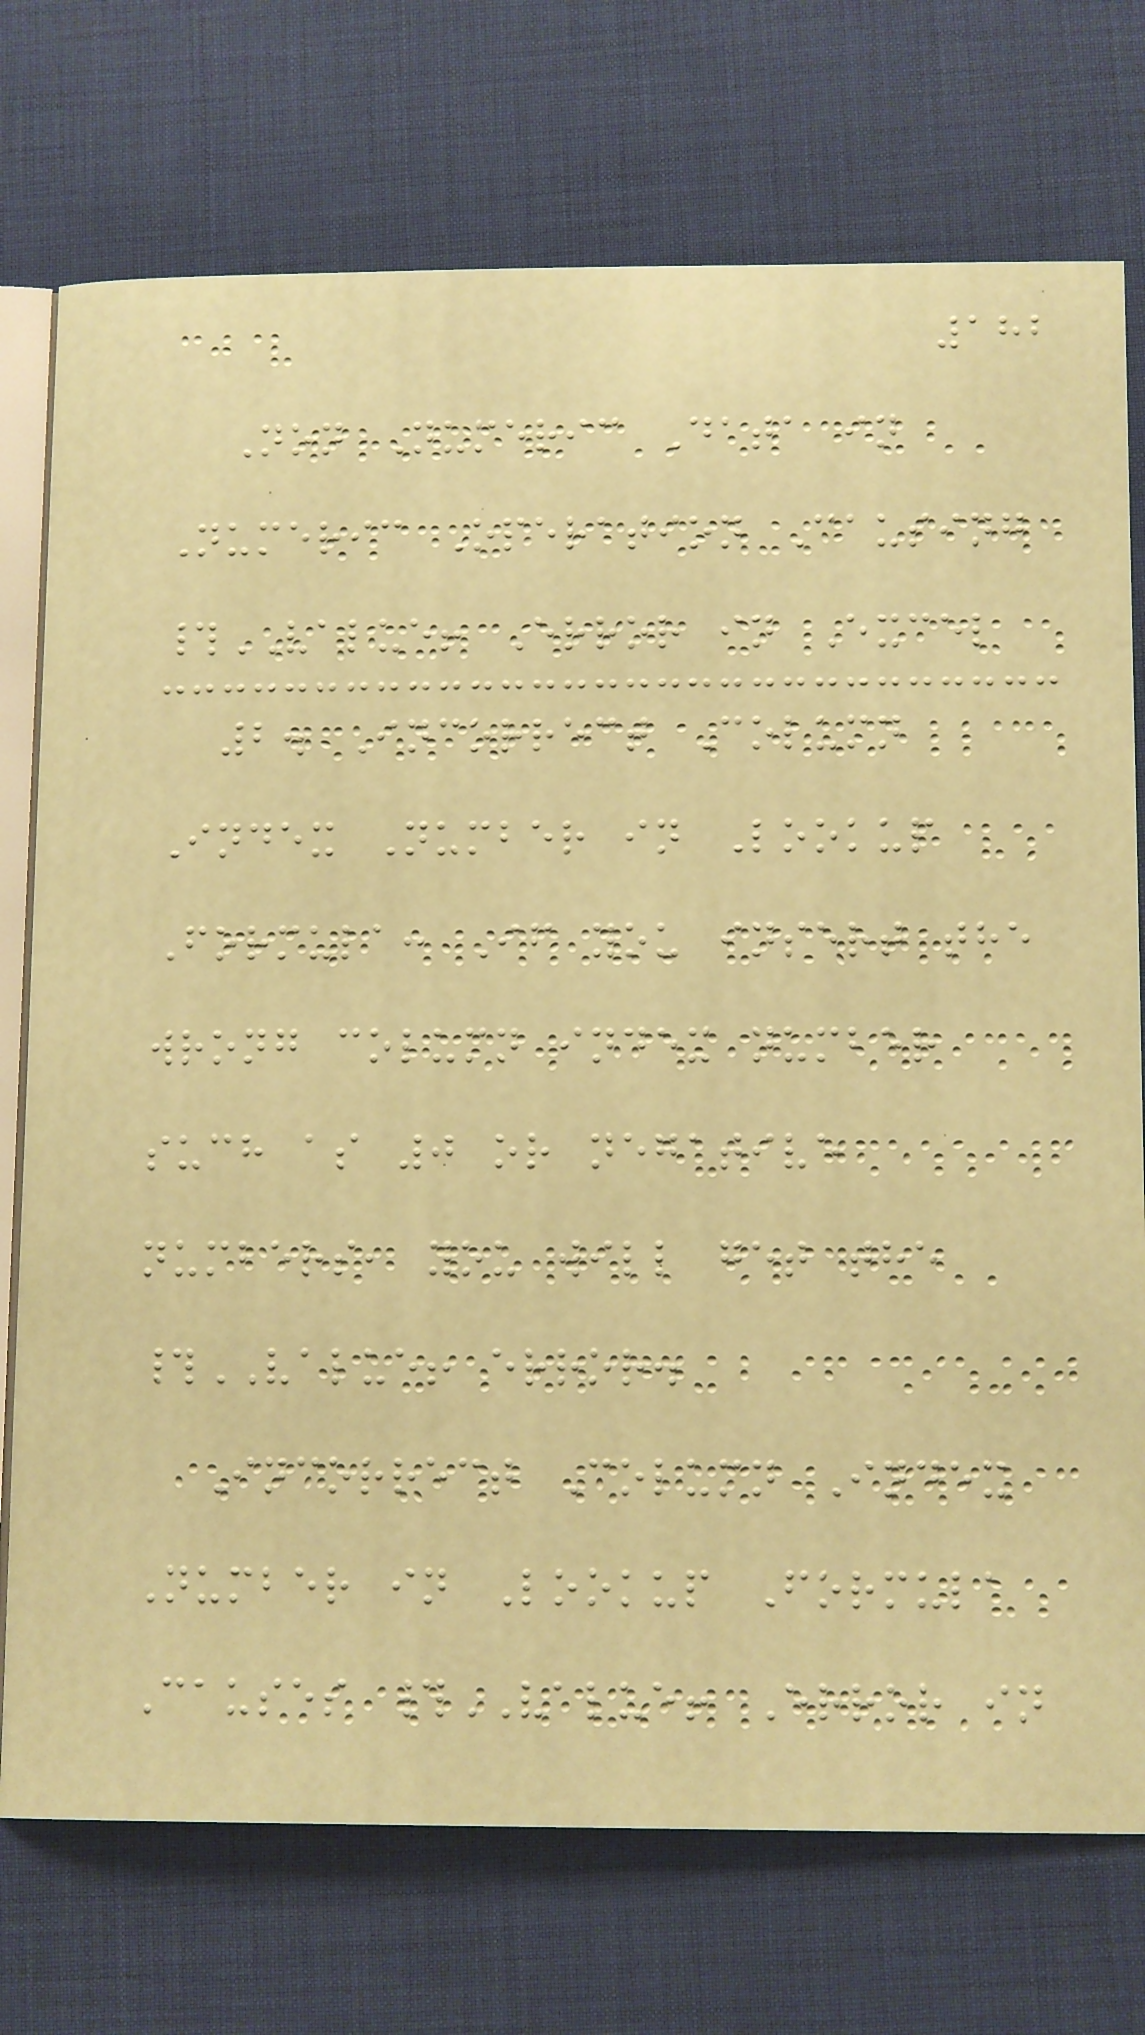182
Non Numeric Data in
Numeric Operation Causing
#VALUE! Error in Excel
2. Incorrect Column
Index Number in Lookup
Formula: If you insert the
wrong column index number
such as 0 or negative
numbers, you will get the
#VALUE! error.
Incorrect Column Index
Number in Lookup Formula
Causes #VALUE! Error in
